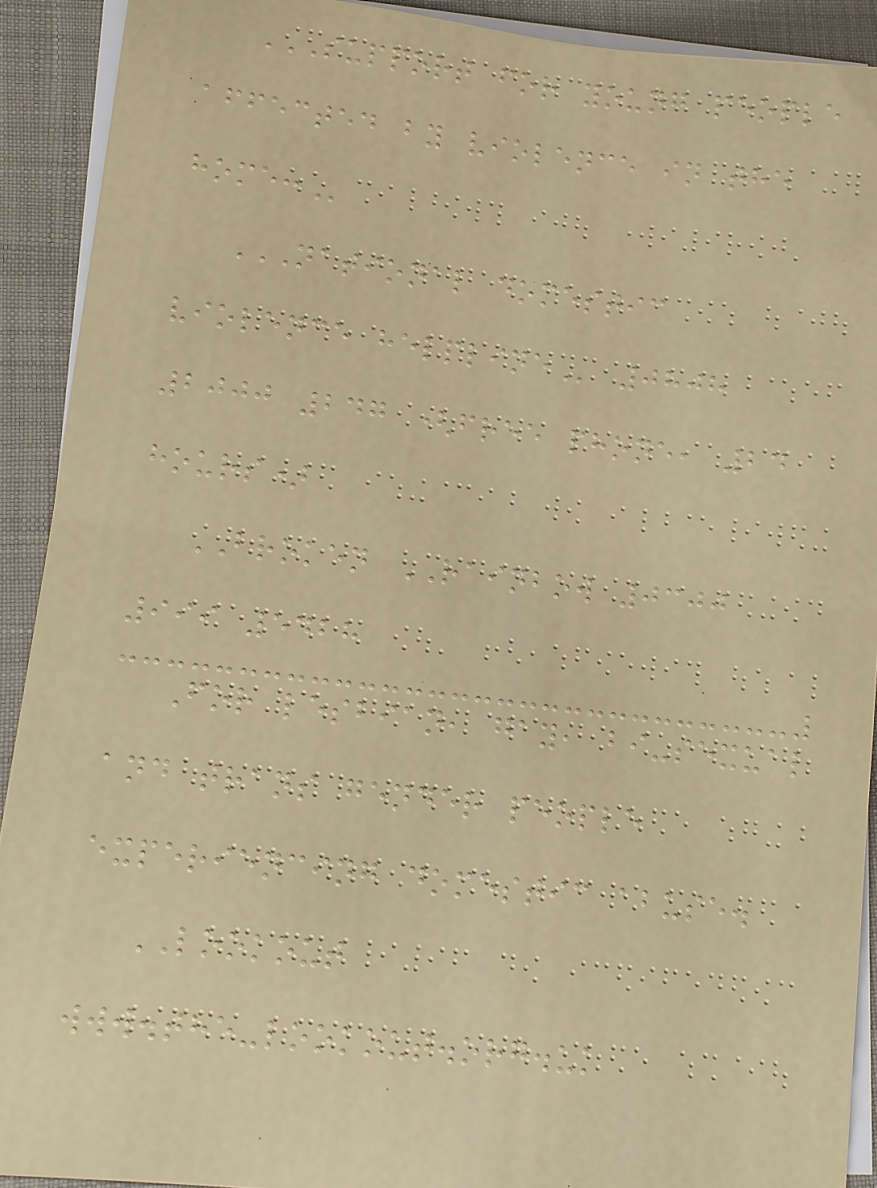SUPPORT FOR YOUNG PEOPLE
AFFECTED BY VIOLENCE IN THE
HOME:
NATIONAL DOMESTIC
VIOLENCE HELPLINE 0808
2000 247 (free phone, 24
hours)
BROKEN RAINBOW 0300
999 5428
For lesbian, gay, bi-sexual
and trans gender people
experiencing domestic abuse.
LOOKOUT
www.the-lookout.org.uk
